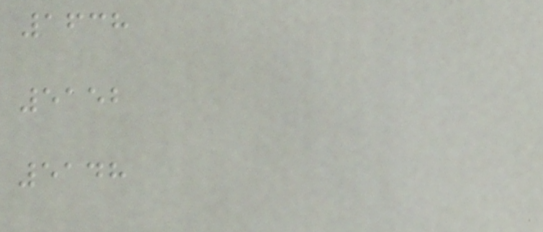1638
5152
5148
